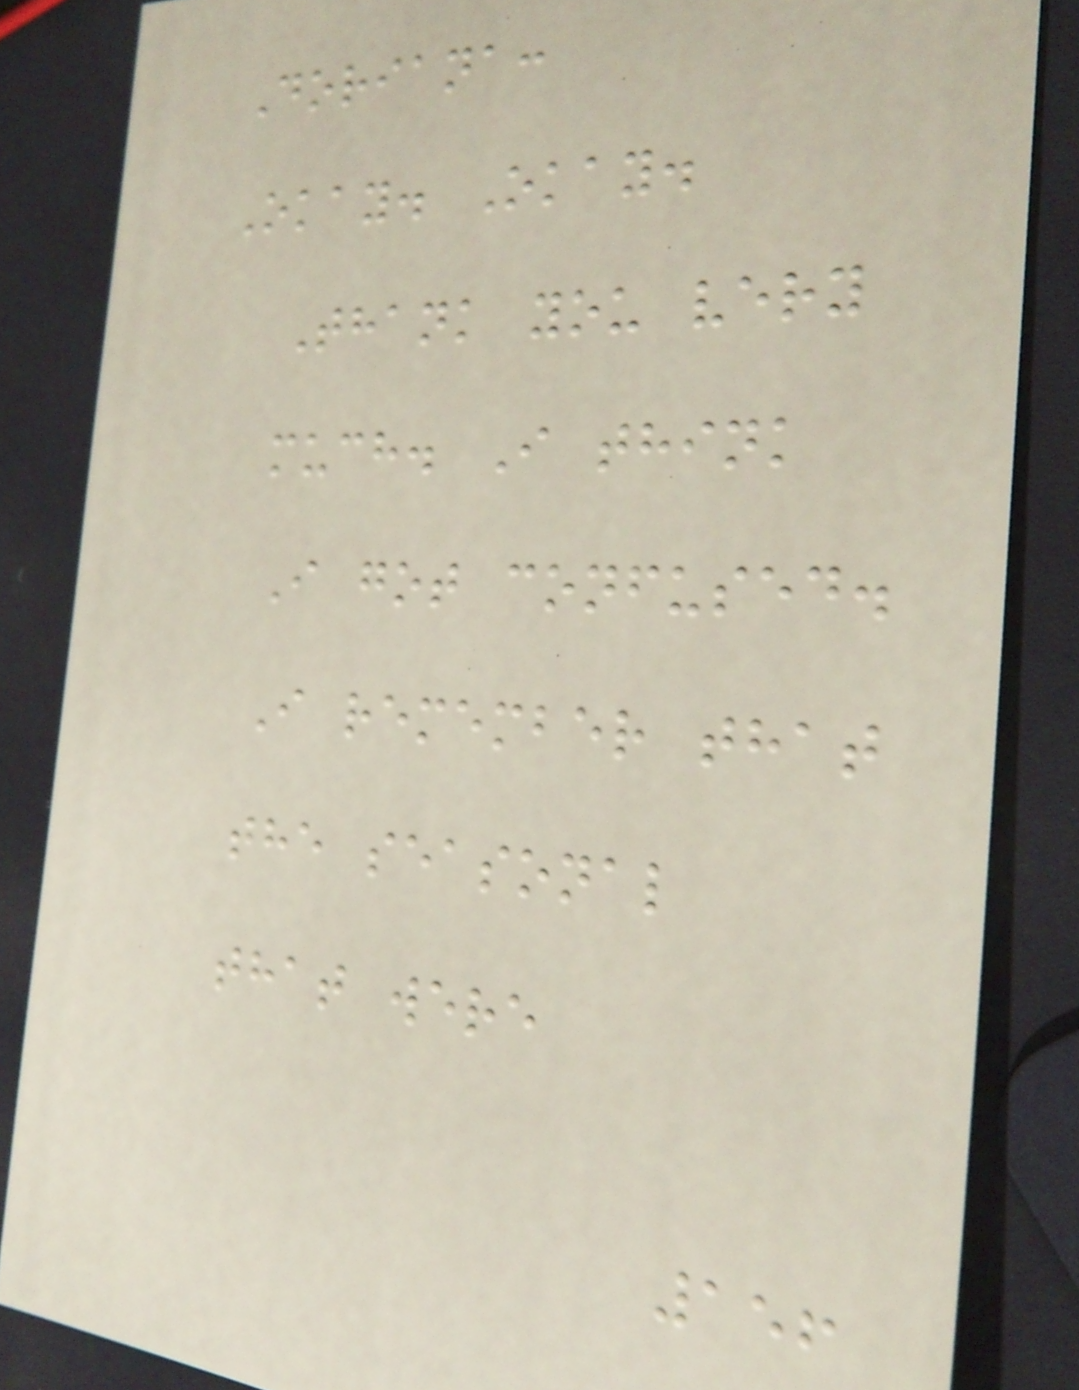Doriana:
Okay. Okay.
Thank you very
much. I think
I got confused.
I remember that
the seasonal
that were
156
